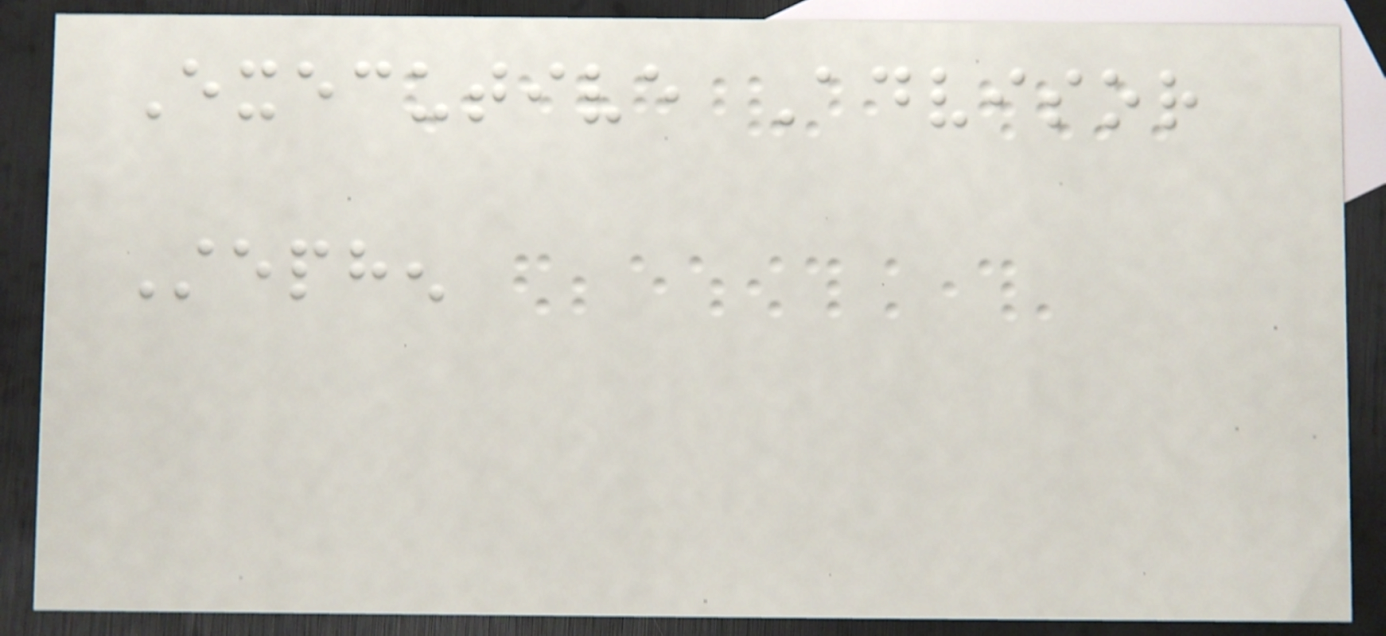Executive Advisor
Stephen
